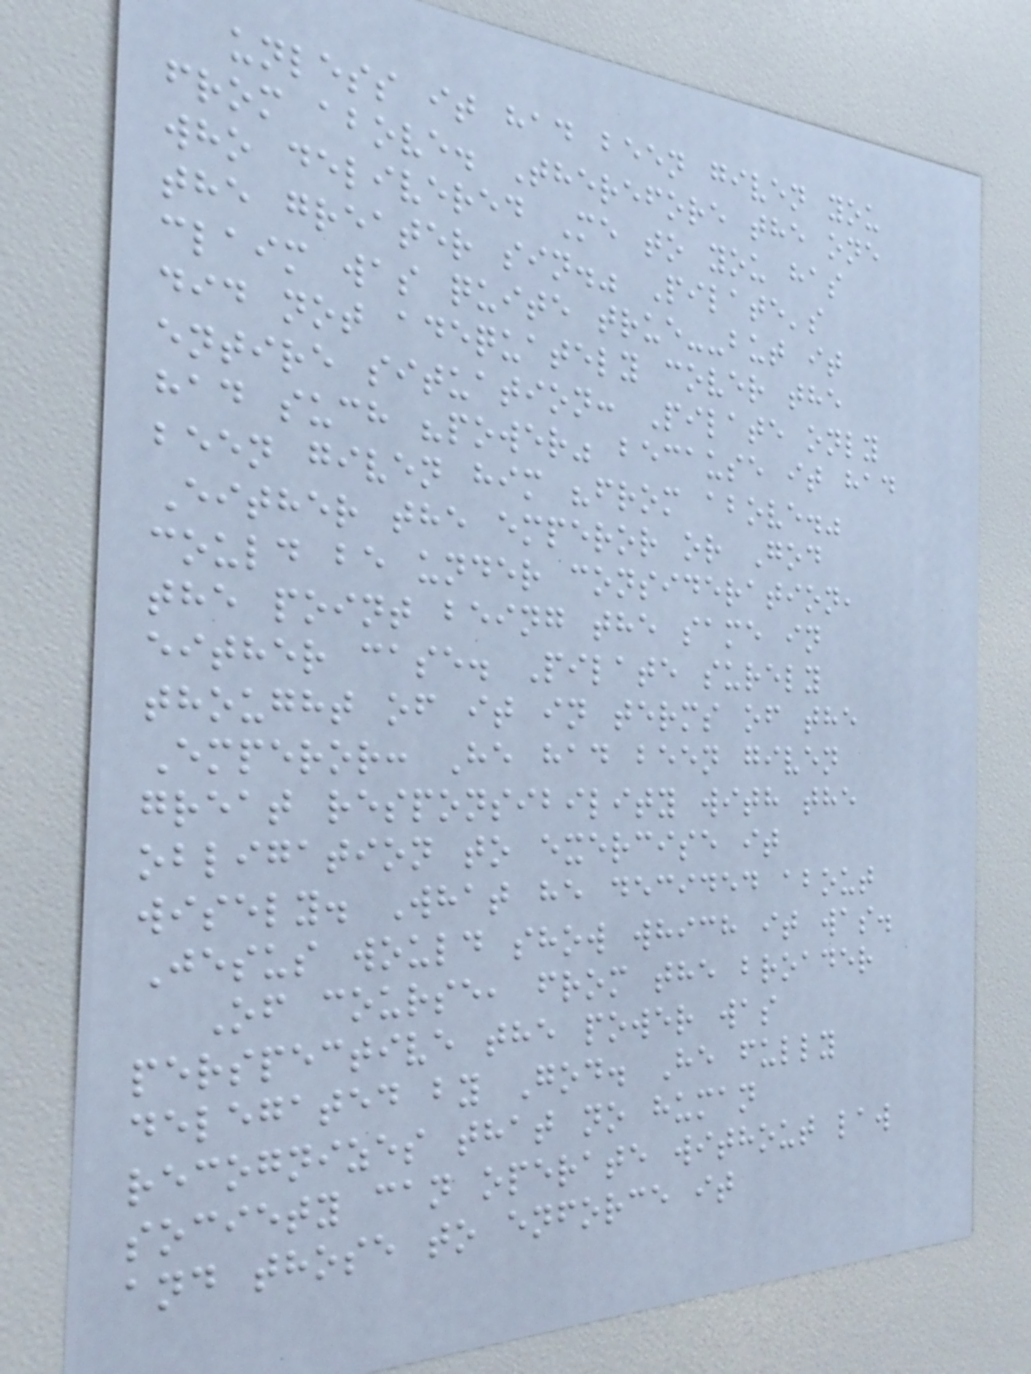unless it had been given you
from above. Therefore the one
who delivered Me to you has
the greater sin." Pilate's
claim was quite true--but it
did not adequately cover the
entire situation: Pilate only
had such "power" because it had
been given him "from above."
Either the emperor or God
could be under consideration,
the point being the same in
either case. Pilate surely
thought of it in terms of the
Emperor: He had been given
great responsibility with the
obligation to exercise it
wisely. What he decided about
Jesus would show which it was.
Of course, from the broader
perspective the power was
delegated by God. He fully
recognizes that no human
society can operate without law
and those to enforce it
